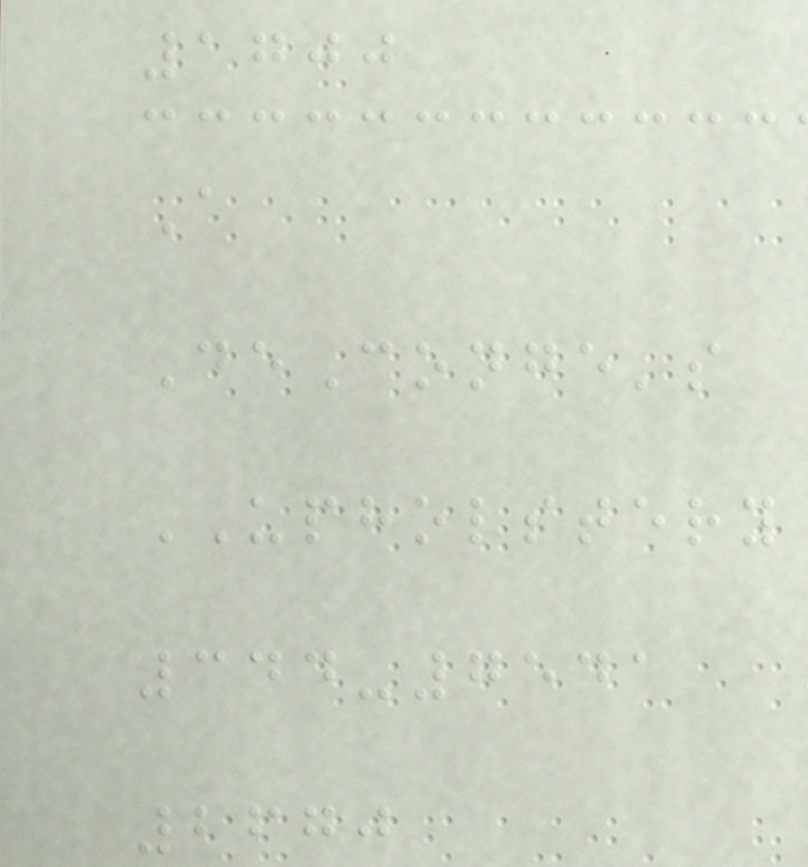1700
A
DeConge's
UPHOLSTERY
344-7541
2670
